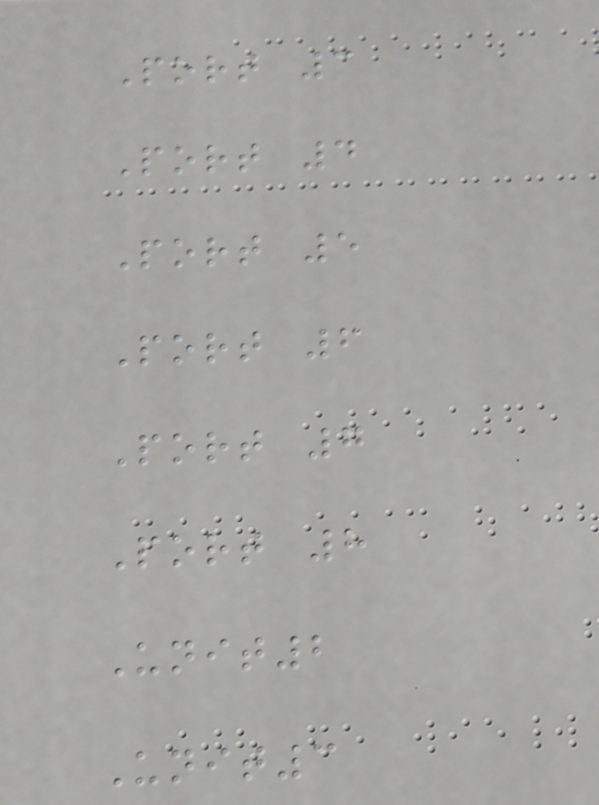Port 3
Port 4
Port 5
Port 6
Port 7
Port 8
Unit2
Unit3
